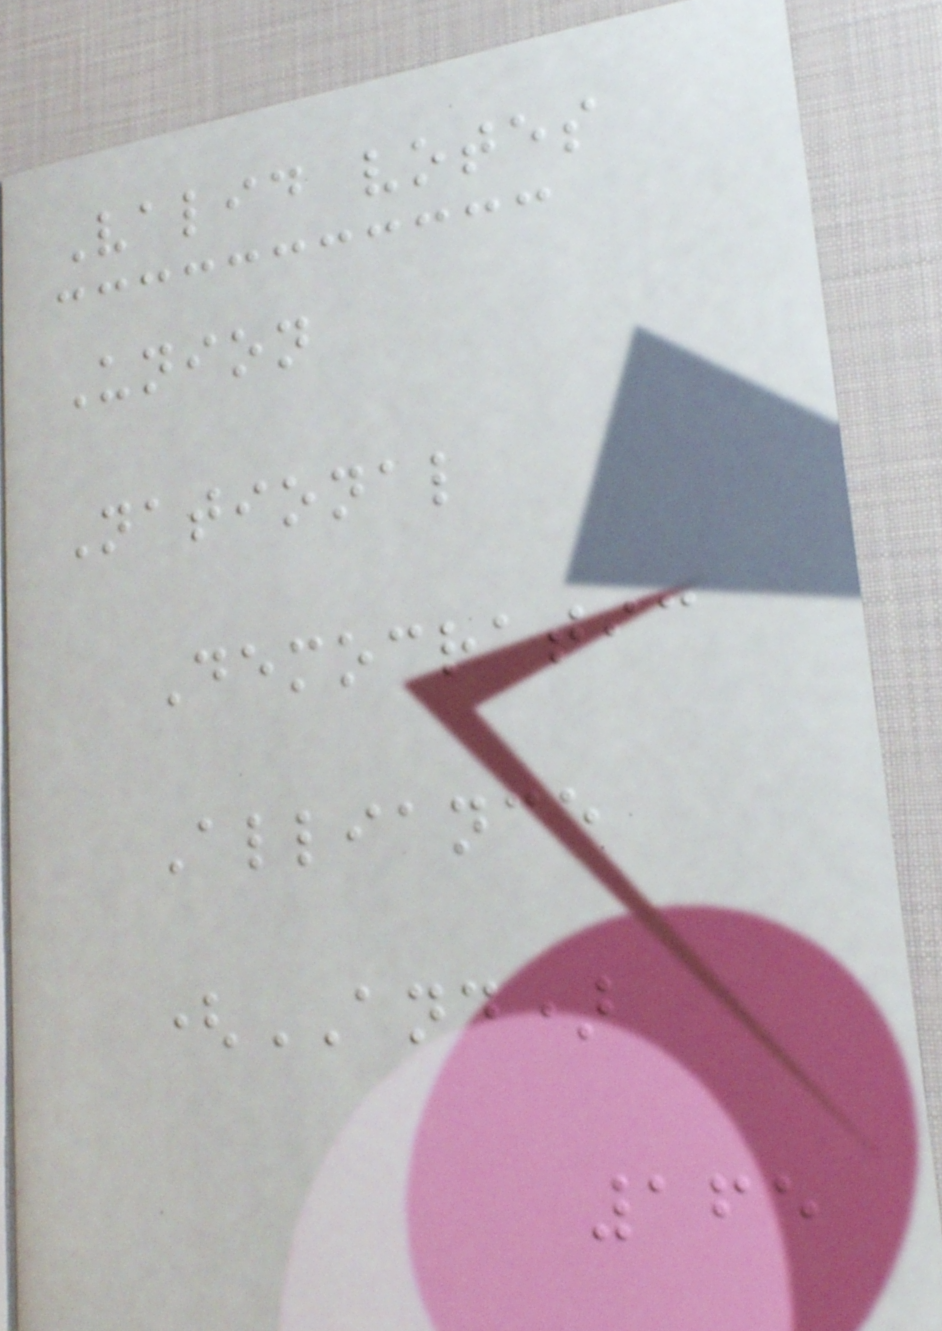Valid votes
Union
National
Democratic
Alliance
(AND)
165
